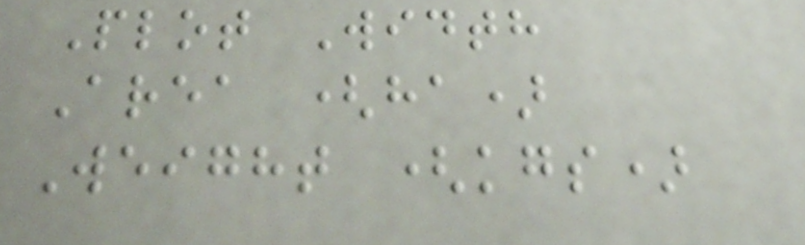Plot Width
Area (ha)
Weight (kgs)
